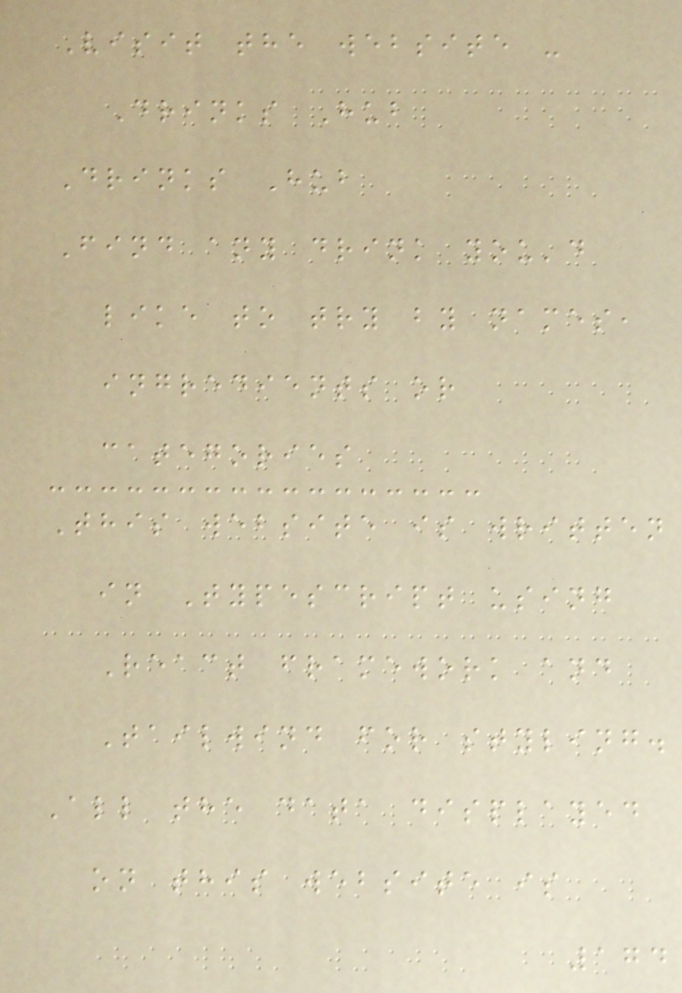Visit the website -
Drinks Hub
Drinks Hub
Find any drink you'd
like to try by names,
ingredients or
categories
This website is written
in Typescript using
React framework and
Tailwind for styling.
All the data displayed
on this website is
174
